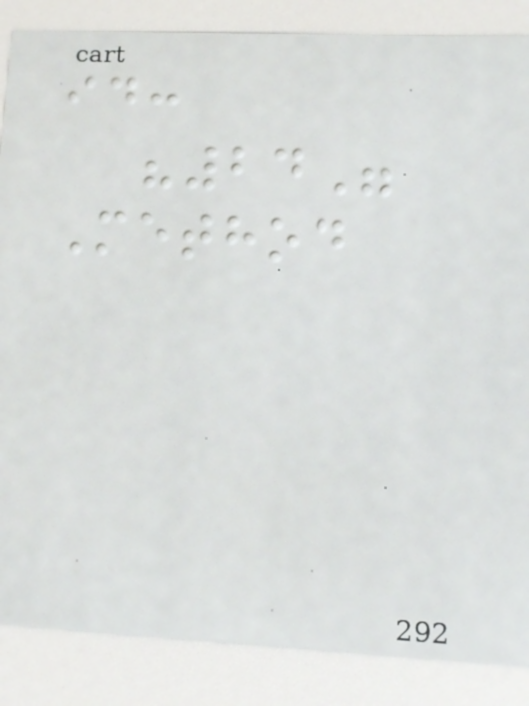id:
"24"
Method
